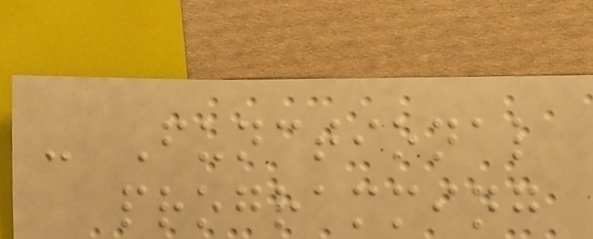- Functional
programming
